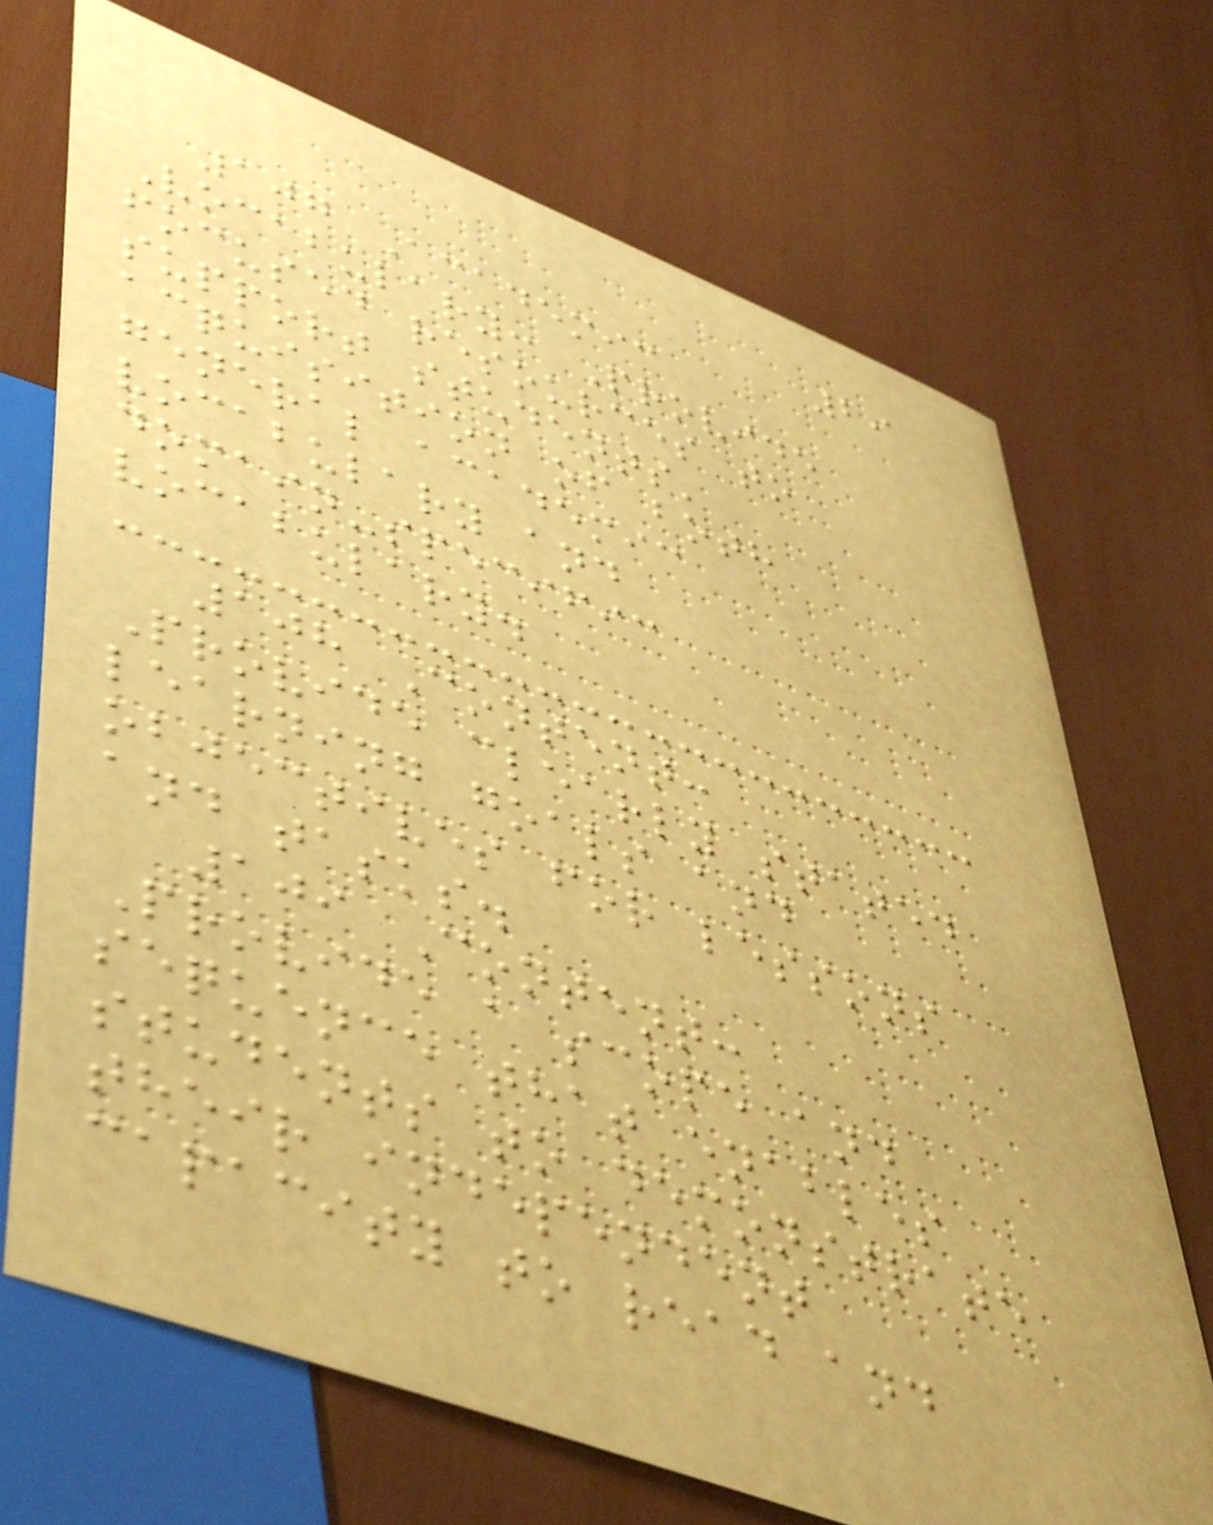29
107 Academic
Vocabulary: Provide
focused resources to
support students'
acquisition of both
general academic
vocabulary and
domain-specific
vocabulary.
108 Content:
Provide clearly stated
learning goals and
objectives for lessons
and tasks.
109 Content:
Provide a scope and
sequence that enables
students to demonstrate
their independent
capacity to read and
